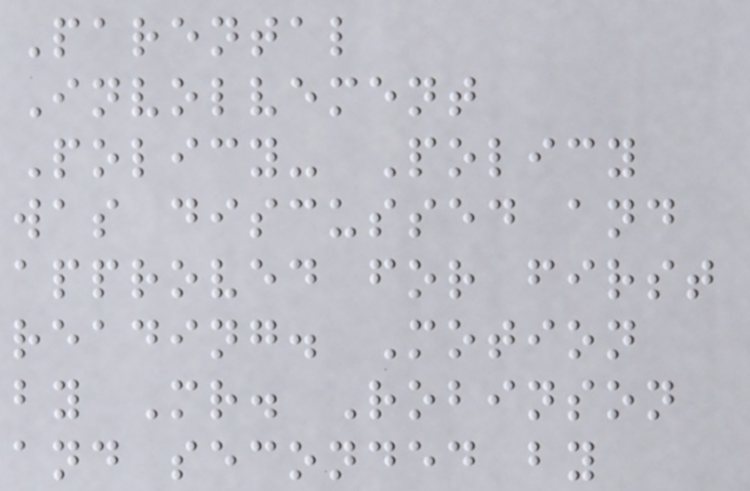Parental
Involvement
Policy- Policy
was discussed and
approved for first
reading. Motion
by Mr. Robinson
and seconded by
